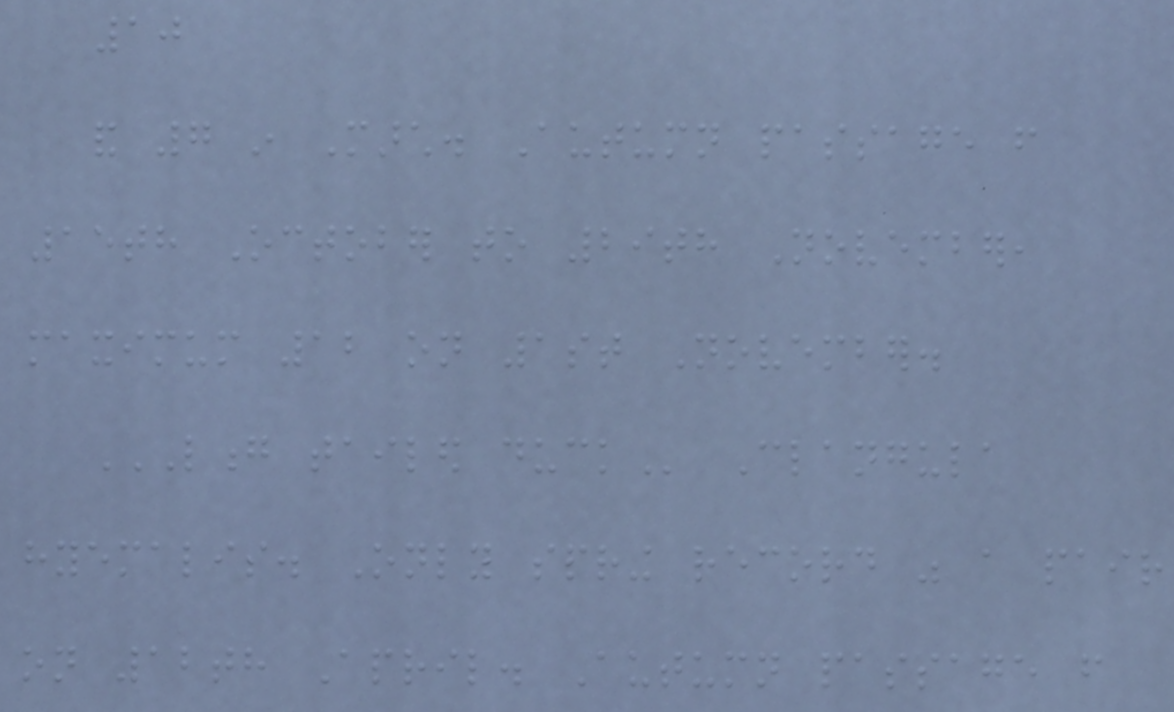10
and 7 in March. Autumn passage from
15th October to 29th November,
maximum 12 on 1st November.
LONG TAILED DUCK Clangula
hyemalis. Only spring record was a pair
on 12th April. Autumn passage from
